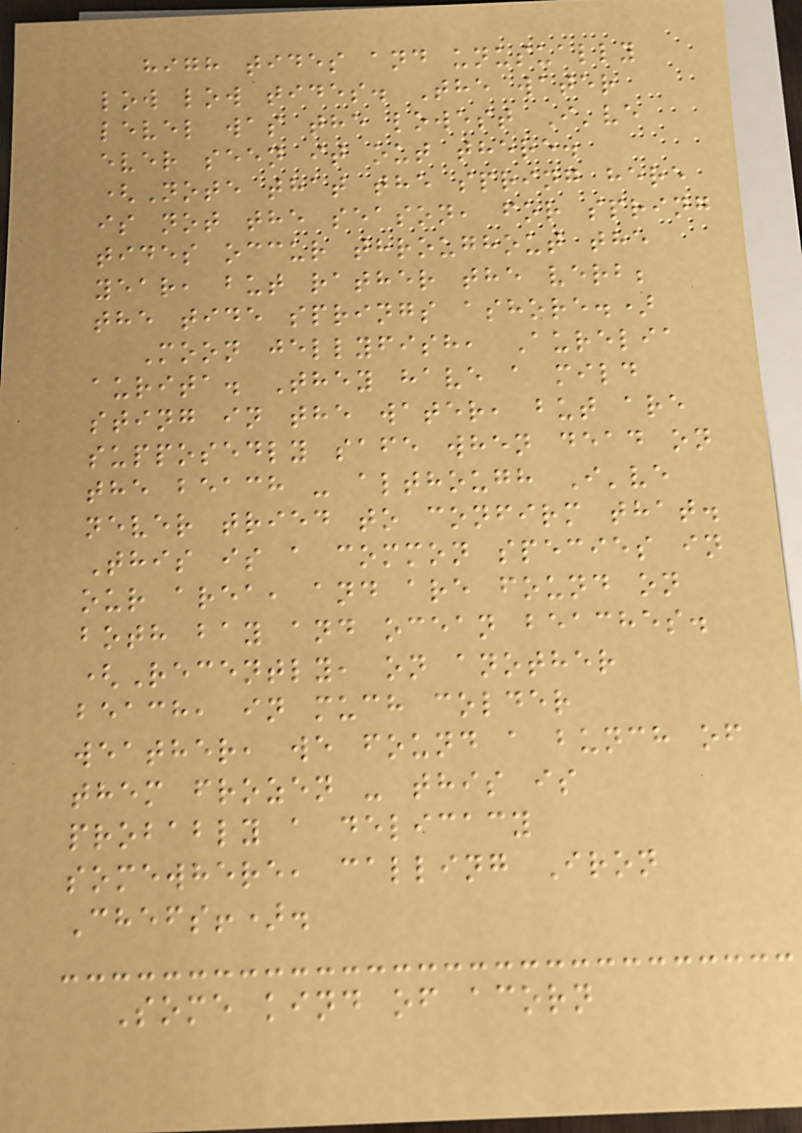high tides and unusually
low low tides. The water
level was the lowest I've
ever seen it out there.
(Note that the spring here
is not the season, for spring
tides occur throughout the
year, but rather the verb;
the tide springs ashore.)
Moon jellyfish, Aurelia
aurita. They have a mild
sting in the water, but are
supposedly safe when dead on
the beach - although I've
never tried to confirm that.
This is a common species in
our area, and are found on
both bay and ocean beaches.
(Recently, on another
beach, in much colder
weather, we found a bunch of
them frozen - this is
probably a delicacy
somewhere, calling Iron
Chefs!).
Some kind of acorn
